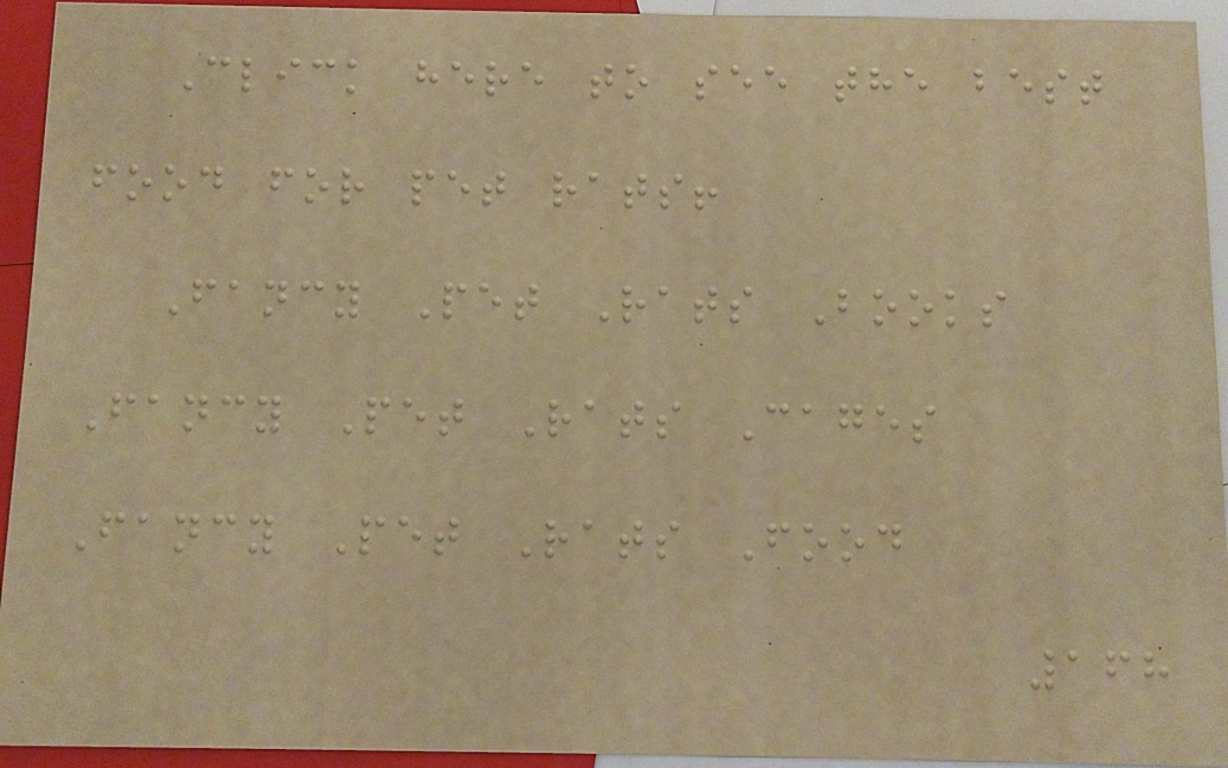Click here to see the best
food for pet rats!
Fancy Pet Rats Books
Fancy Pet Rats Cages
Fancy Pet Rats Food
168
